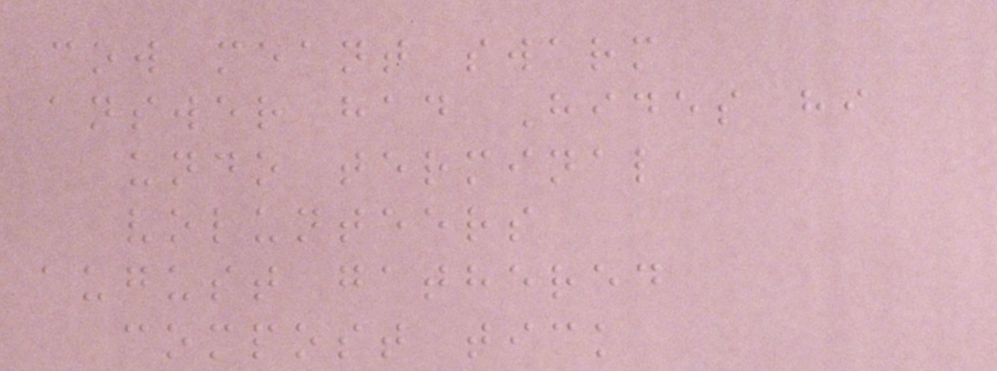cow meant swarm
answer had Hides hi
undo terminal
volunteers
august gathered
compost tick
